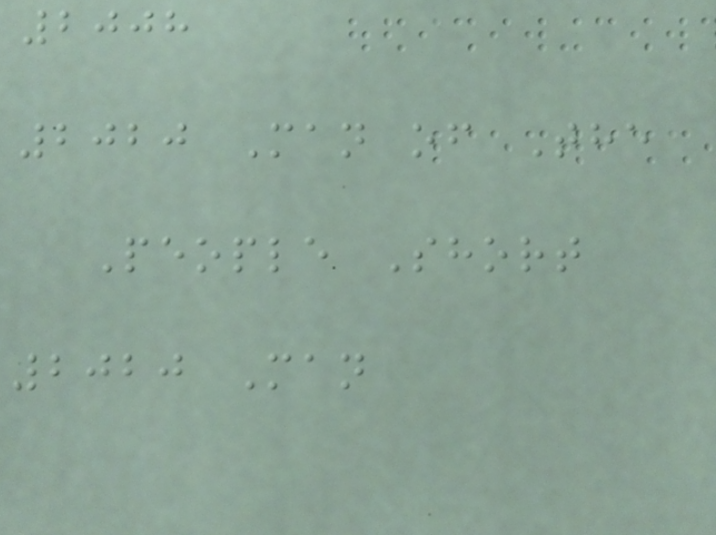2008
2020 Man of The
People Short
2020 Man
